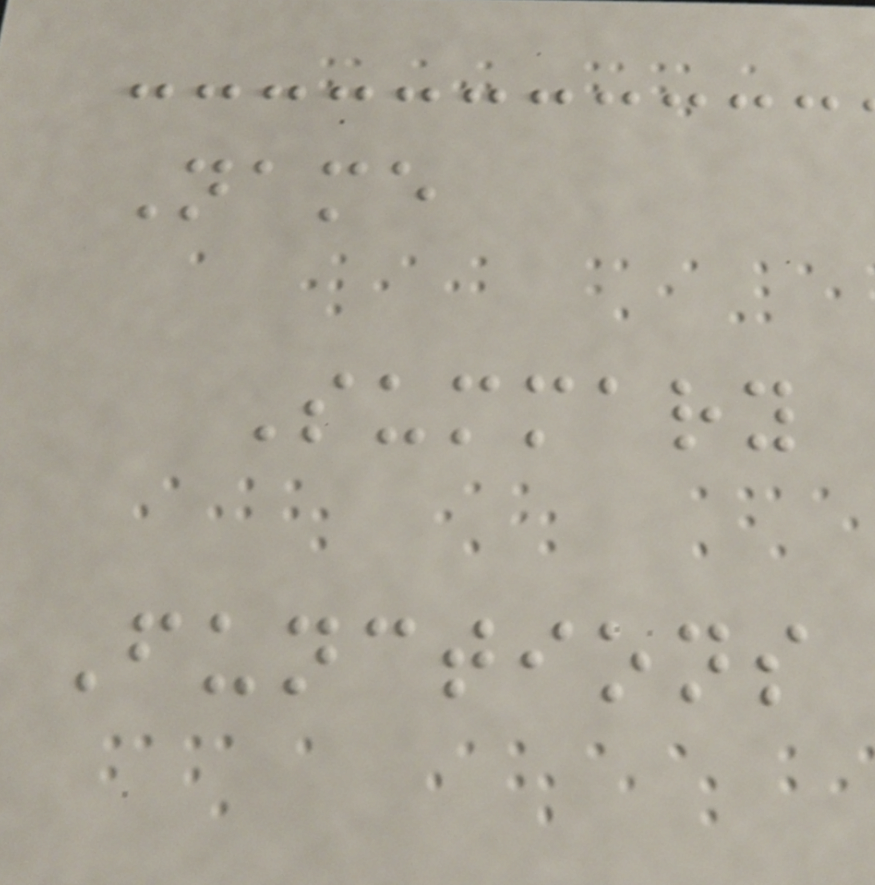Name
Summary
Functions
